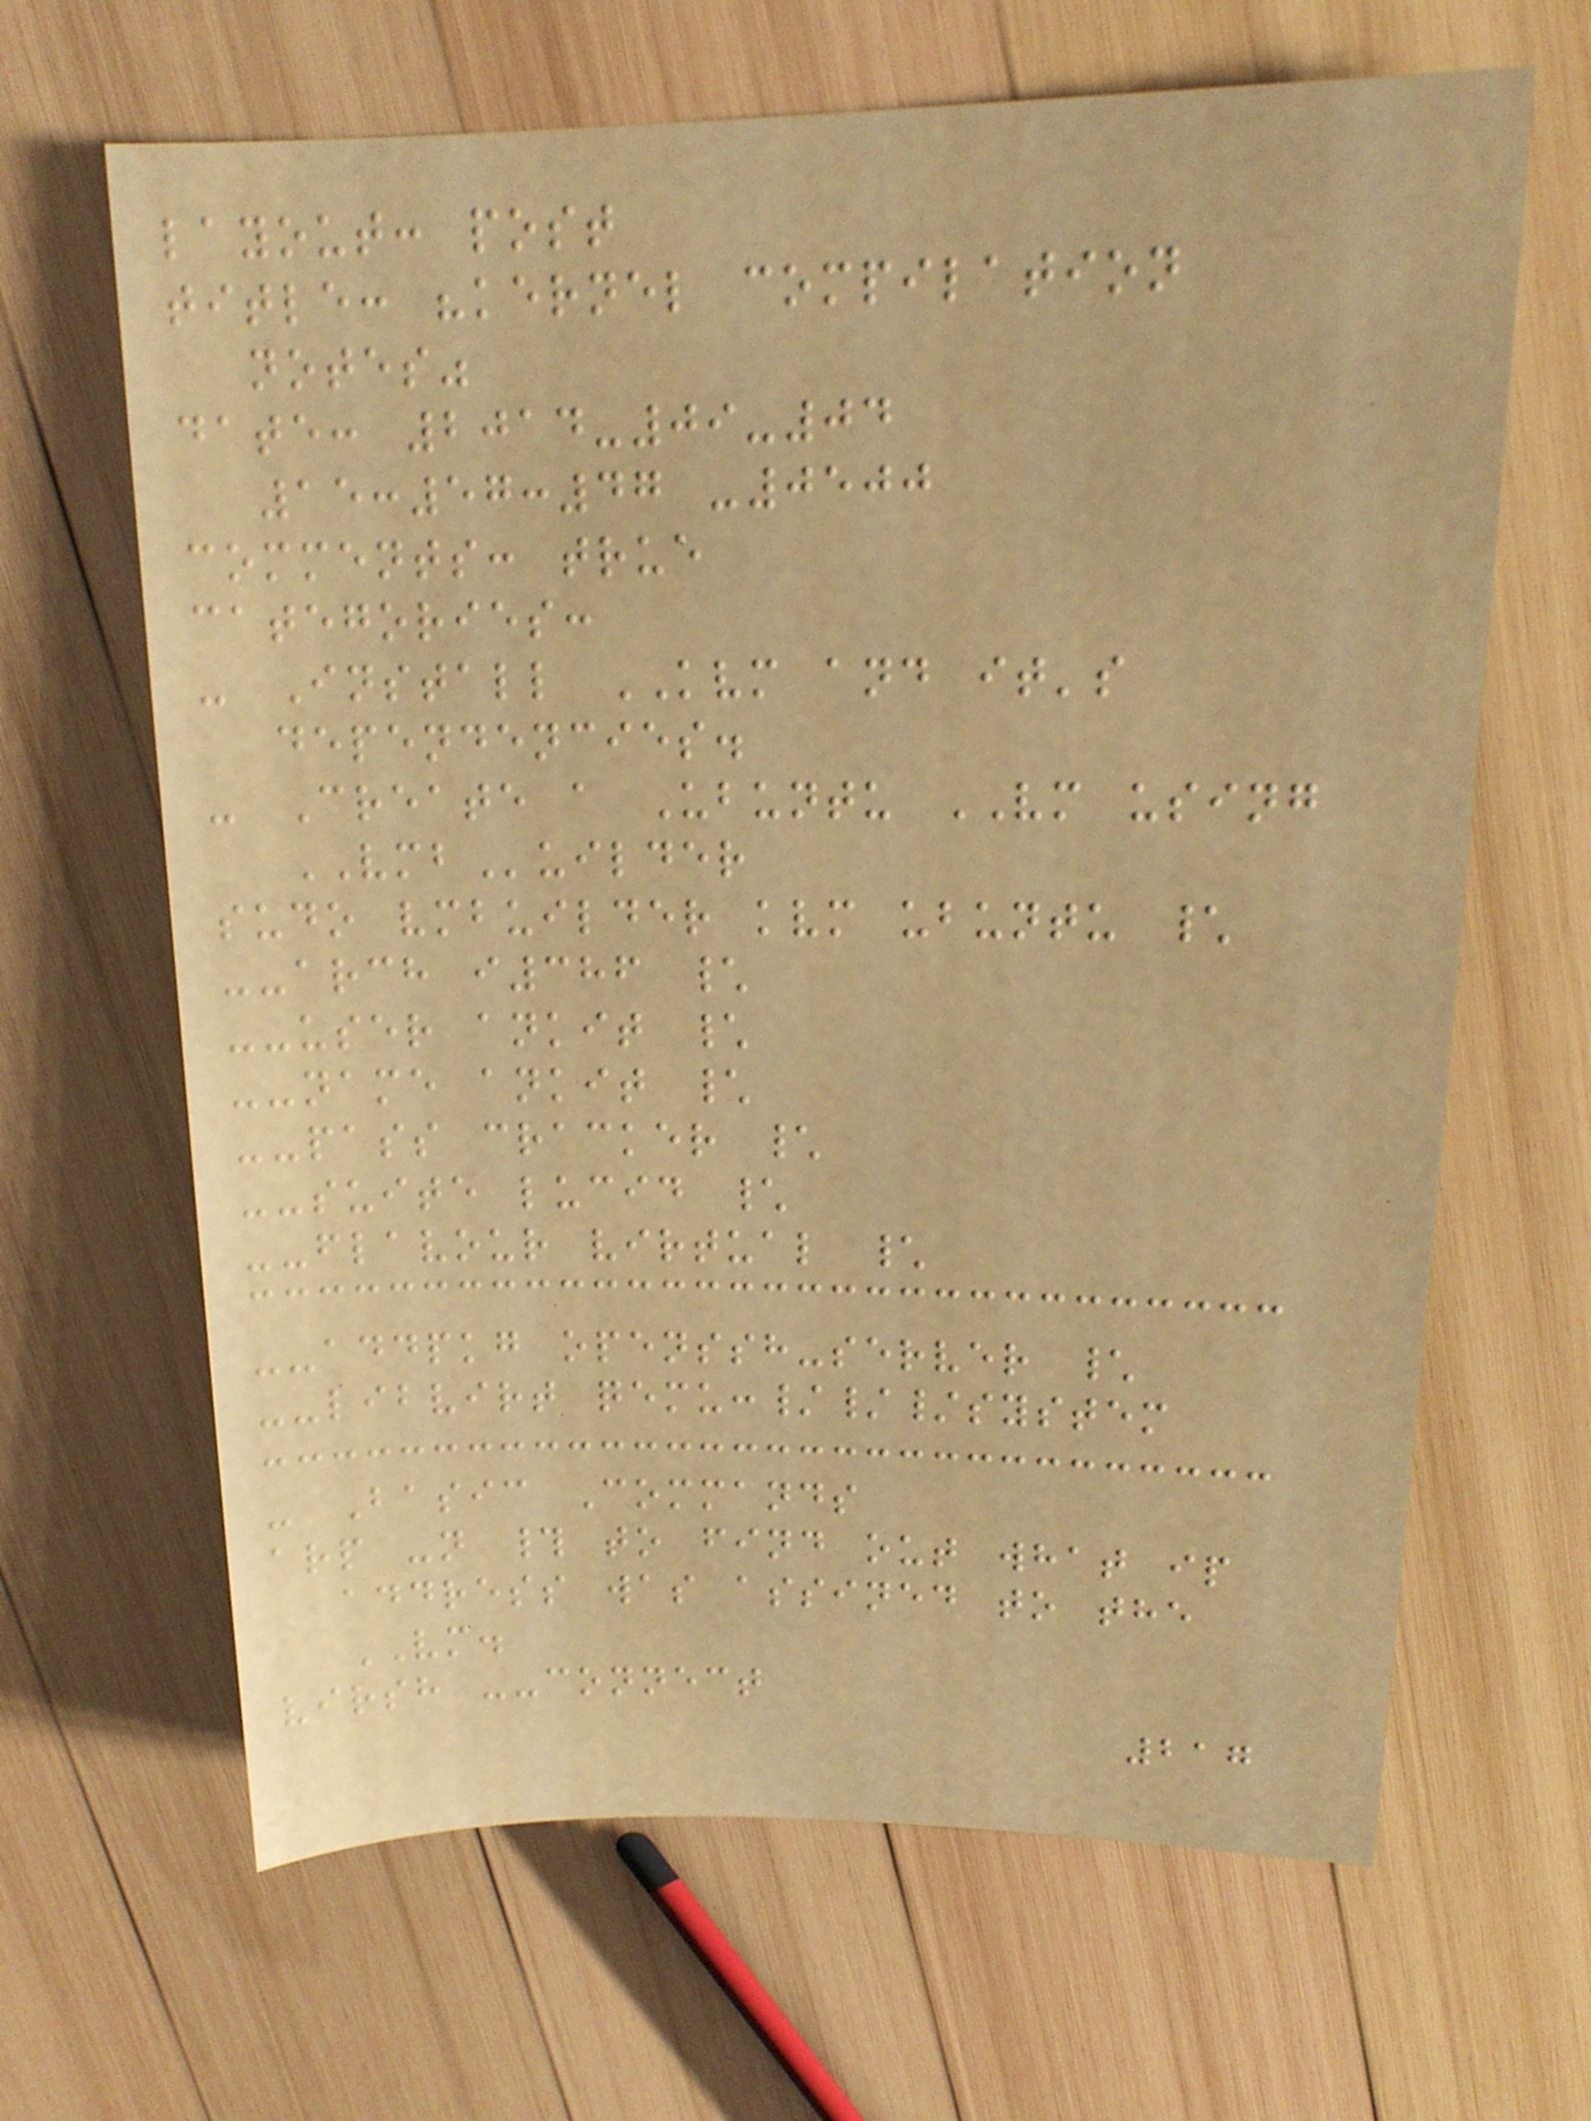layout: post
title: "kernel compilation
notes"
date: 2014-09-04
15:57:47 -0500
comments: true
categories:
- Install KVM and it's
dependencies.
- Create a Ubuntu VM using
VMBuilder
sudo vmbuilder kvm ubuntu \
--arch i386 \
--user ankit \
--name ankit \
--pass cracker \
--suite lucid \
--flavour virtual \
--addpkg openssh-server \
--libvirt qemu:///system
- Basic Commands
arp -n # to find out what ip
address was assined to the
VM.
virsh --connect
217
